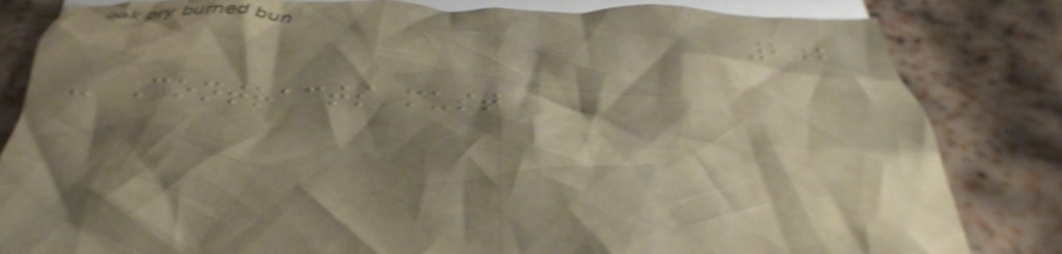202
- Contracts must
